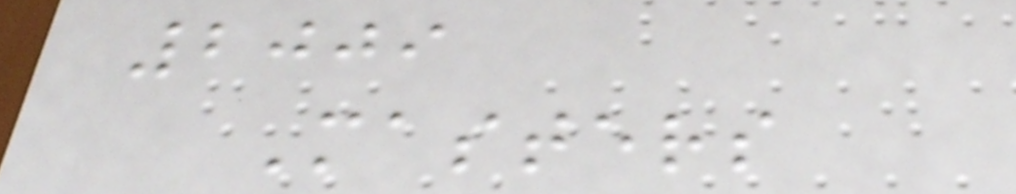2009
Masters
